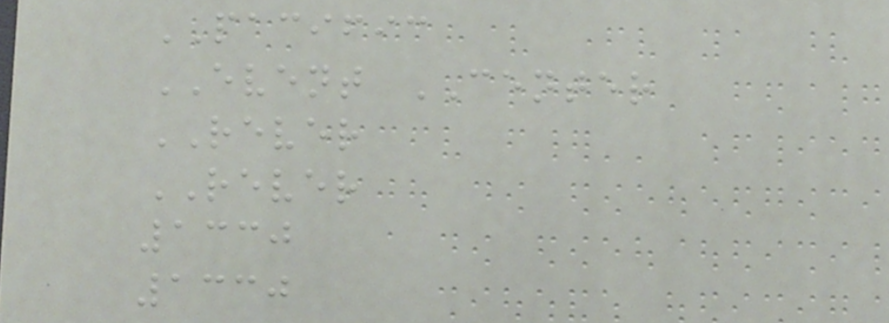PACIFIC
EVENT CENTER
REVER
REVER
1330
1330
